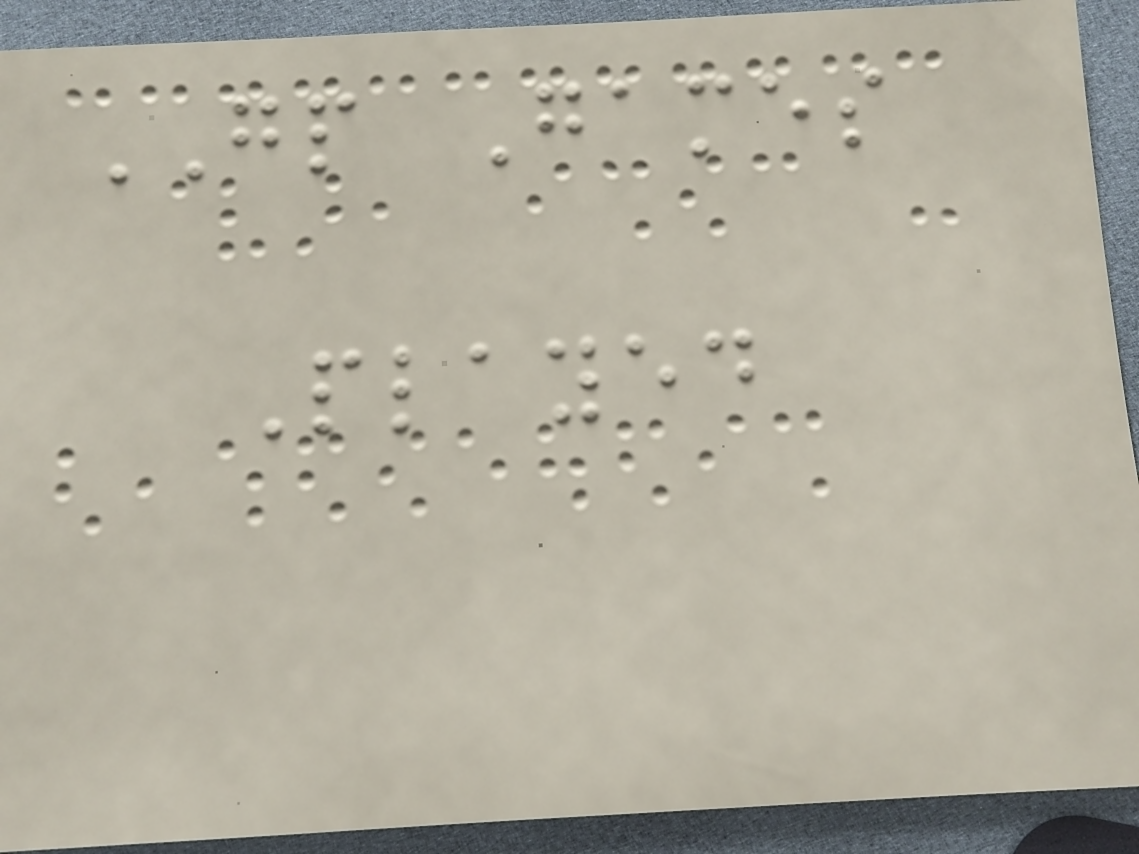GP Games
Played
